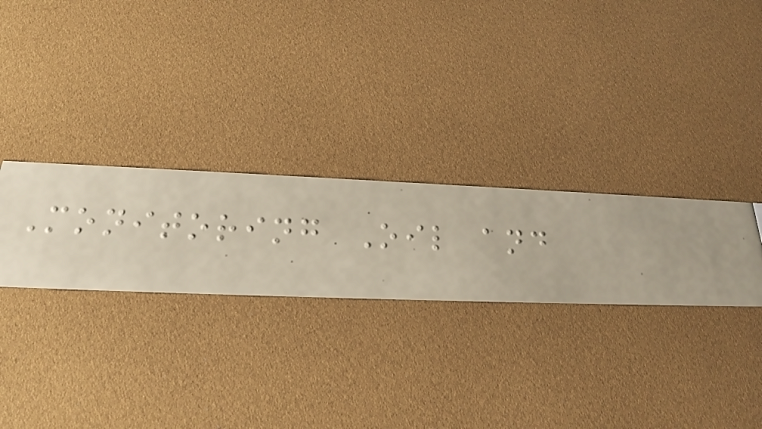Monitoring Oil and
